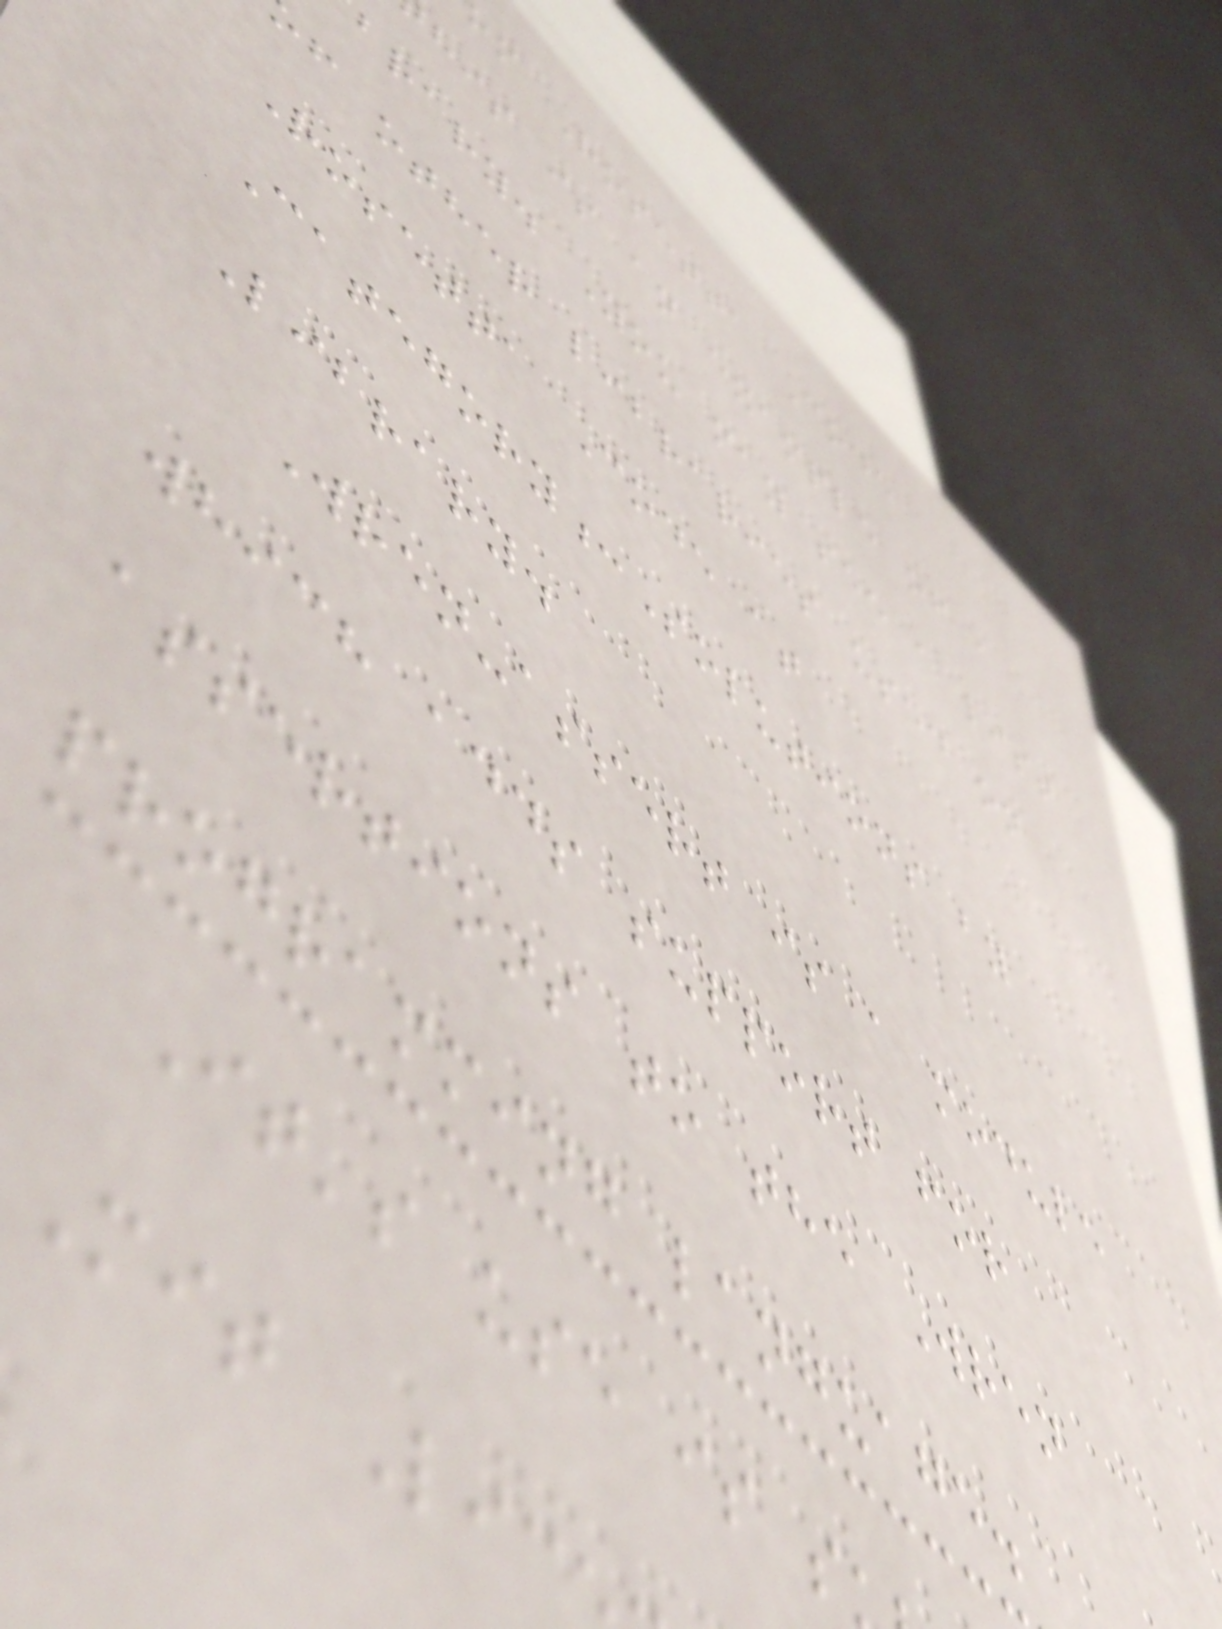om Rosetta Code
his is an example of a
brary. You may see a list
f other libraries used on
Rosetta Code at
Category:Solutions by
Library.
Wren-assert is a module
which adds support for
assertions to the Wren
programming language.
It's use is s
mit Lic
